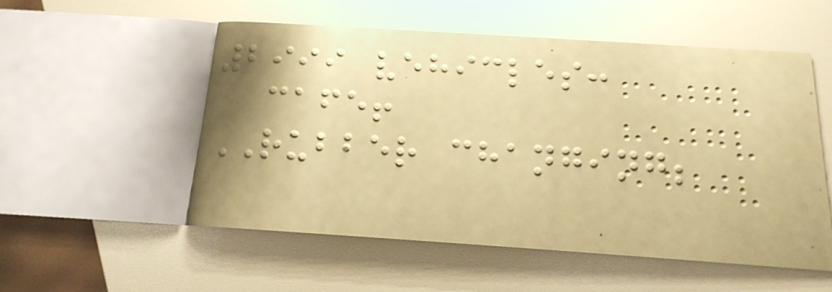2999 vehicles:
cafe!
RUBBER changing;
